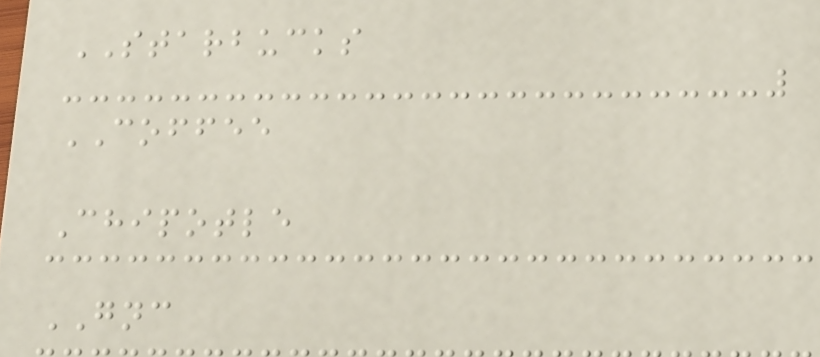STARBUCKS
COFFEE
Chipotle
GNC
